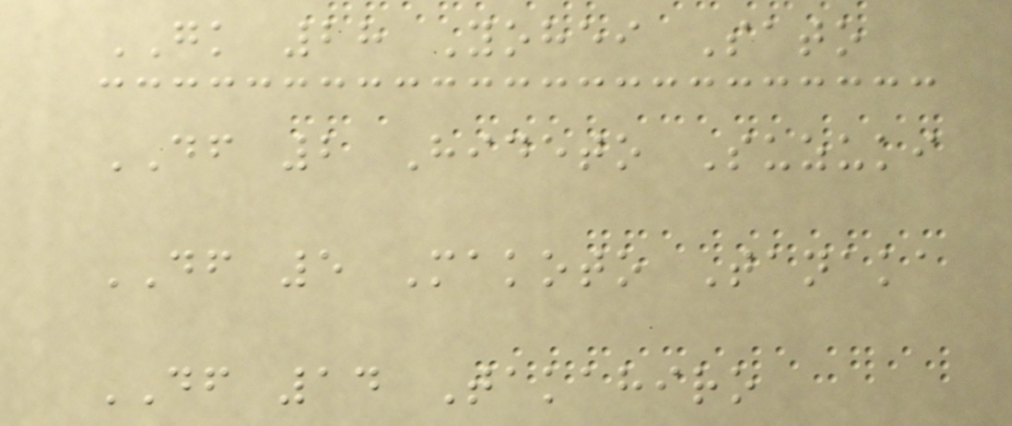GK 28 Yohei Sato
DF 2 Hideto Suzuki
DF 5 Makoto Tanaka
DF 14 Takahiro
